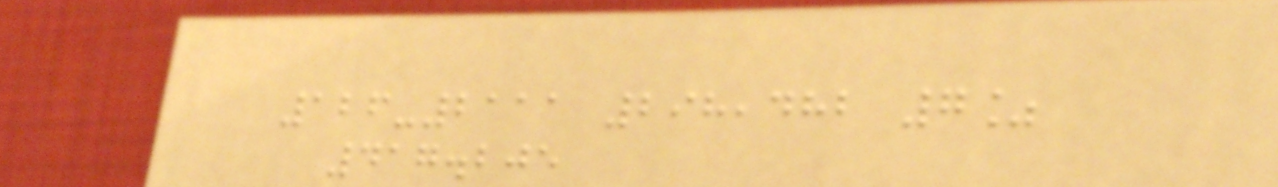126-2111 298,482 7%
417.205
